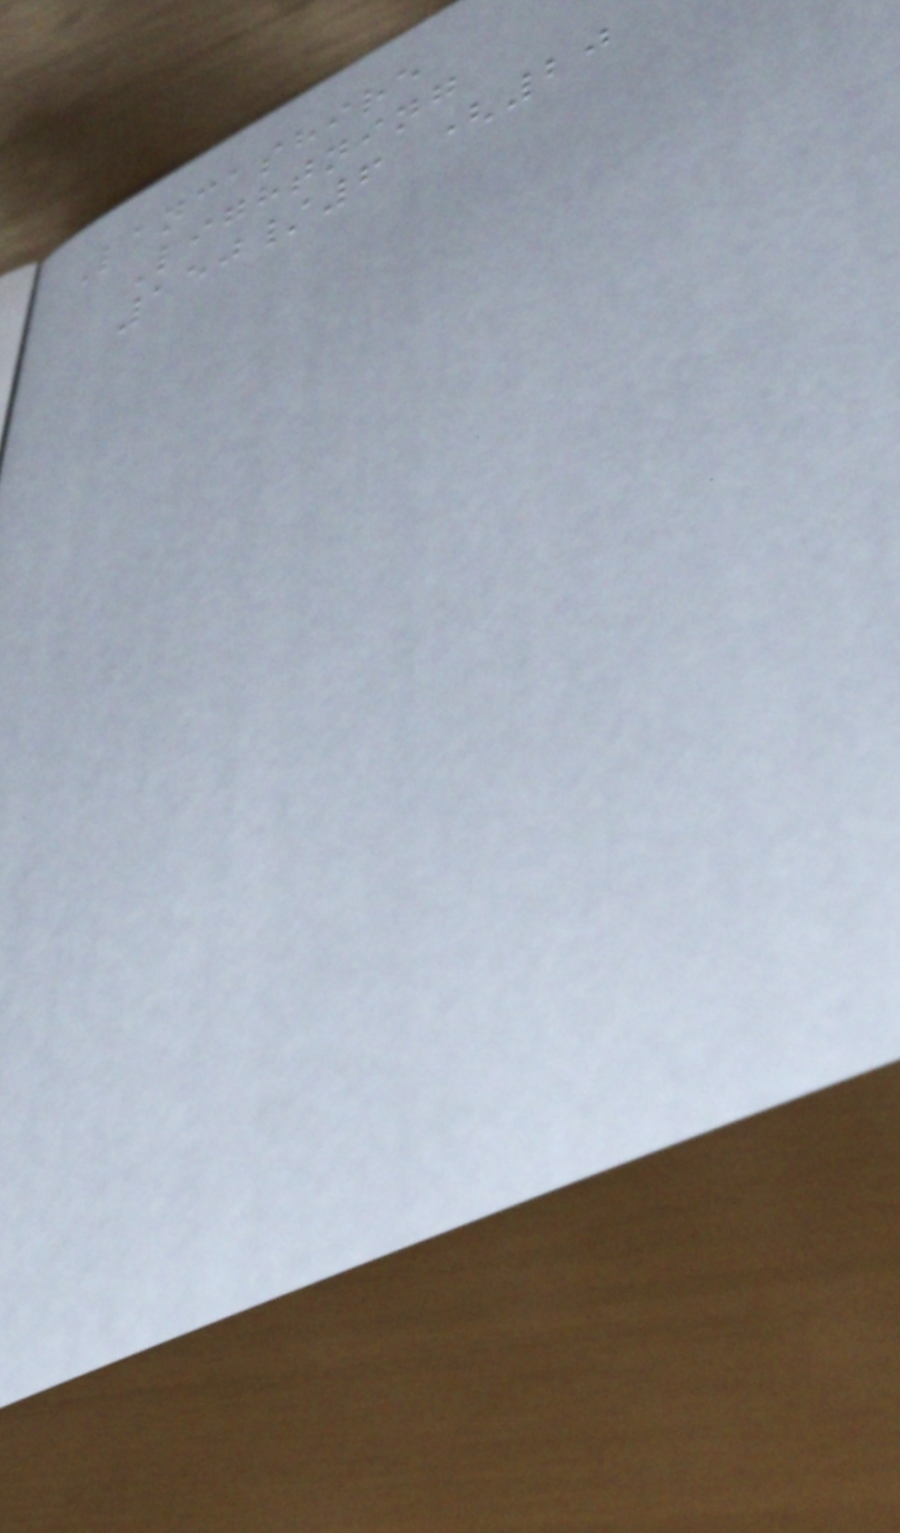Lancashire
Lightning
150/6 (20
